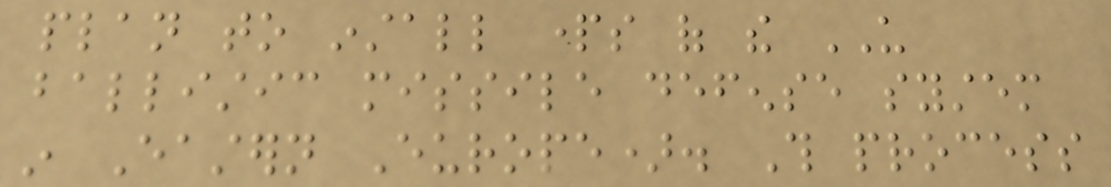plan to install parts of the US
ballistic missile defense system
in Eastern Europe). This process
